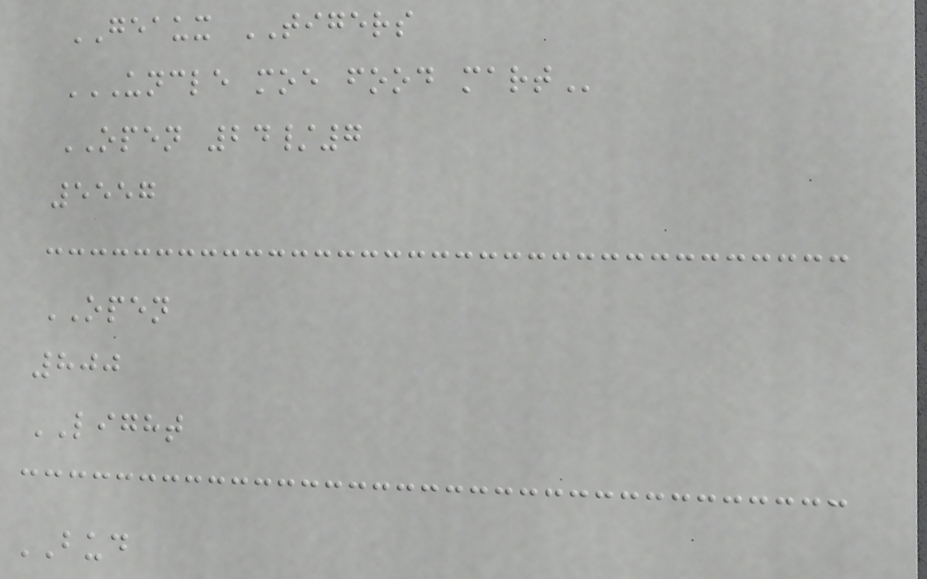GEAUX TIGERS
UNCLE MOE FOOD MART
OPEN 24/7
5557
OPEN
800
LIGHT
BUD
